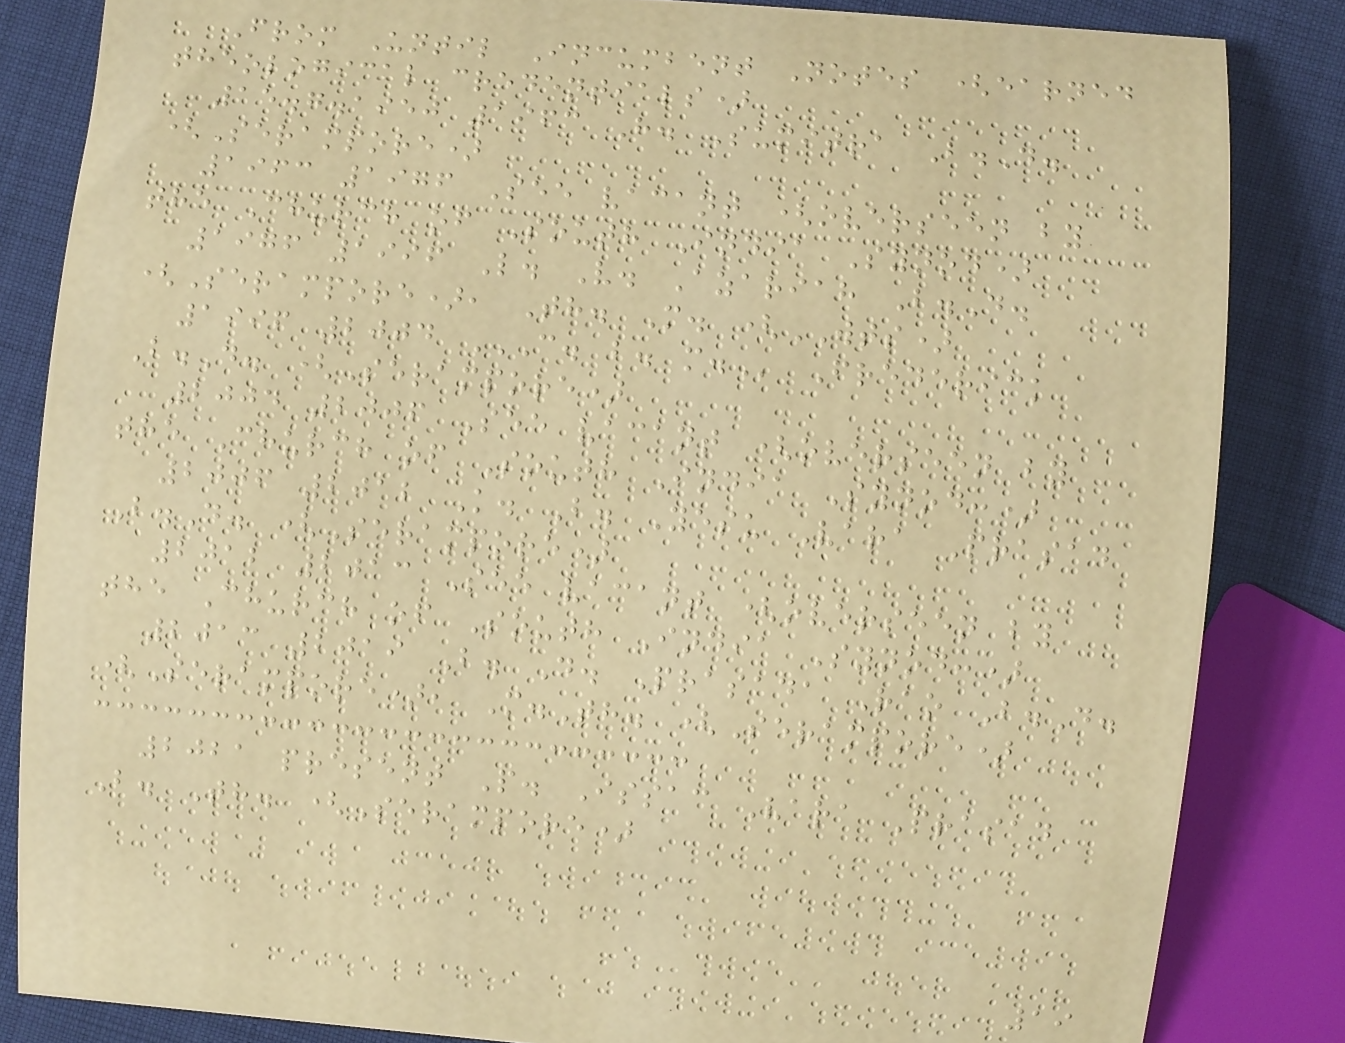From Until Incumbent Notes (earned
theological credentials)
15.7.1950 1963 H. Sumitra B.D.
(Serampore)
1963 1976 See vacant (overseen by
the Church of South India Synod)
1976 1996 L. V. Azariah B.D.
(Serampore), Th. M. (WTS)
1996 2004 C. B. M. Frederick
B.D. (Serampore)
2004 2006 See vacant (overseen by
the Church of South India Synod:)
2006 2012 K. B. Yesu Vara Prasad
B.D. (Serampore)
2012 2013 See vacant (overseen by
the Church of South India Synod:)
2013 2019 B. D. Prasada Rao B.D.
(Serampore), M.Th. (Serampore)
2021 present P. Issac Vara Prasad
B. Th. (Serampore)
19
